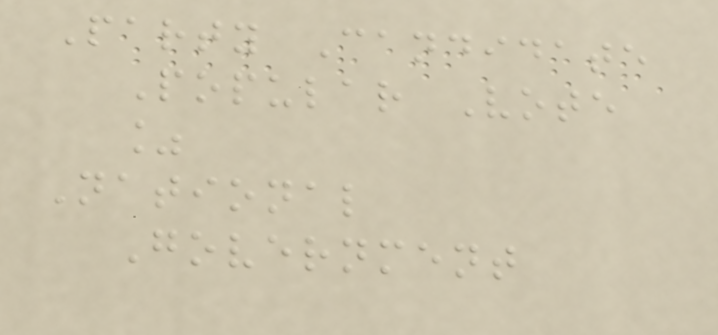Party Candidate
Popular Vote
%
National
Government
